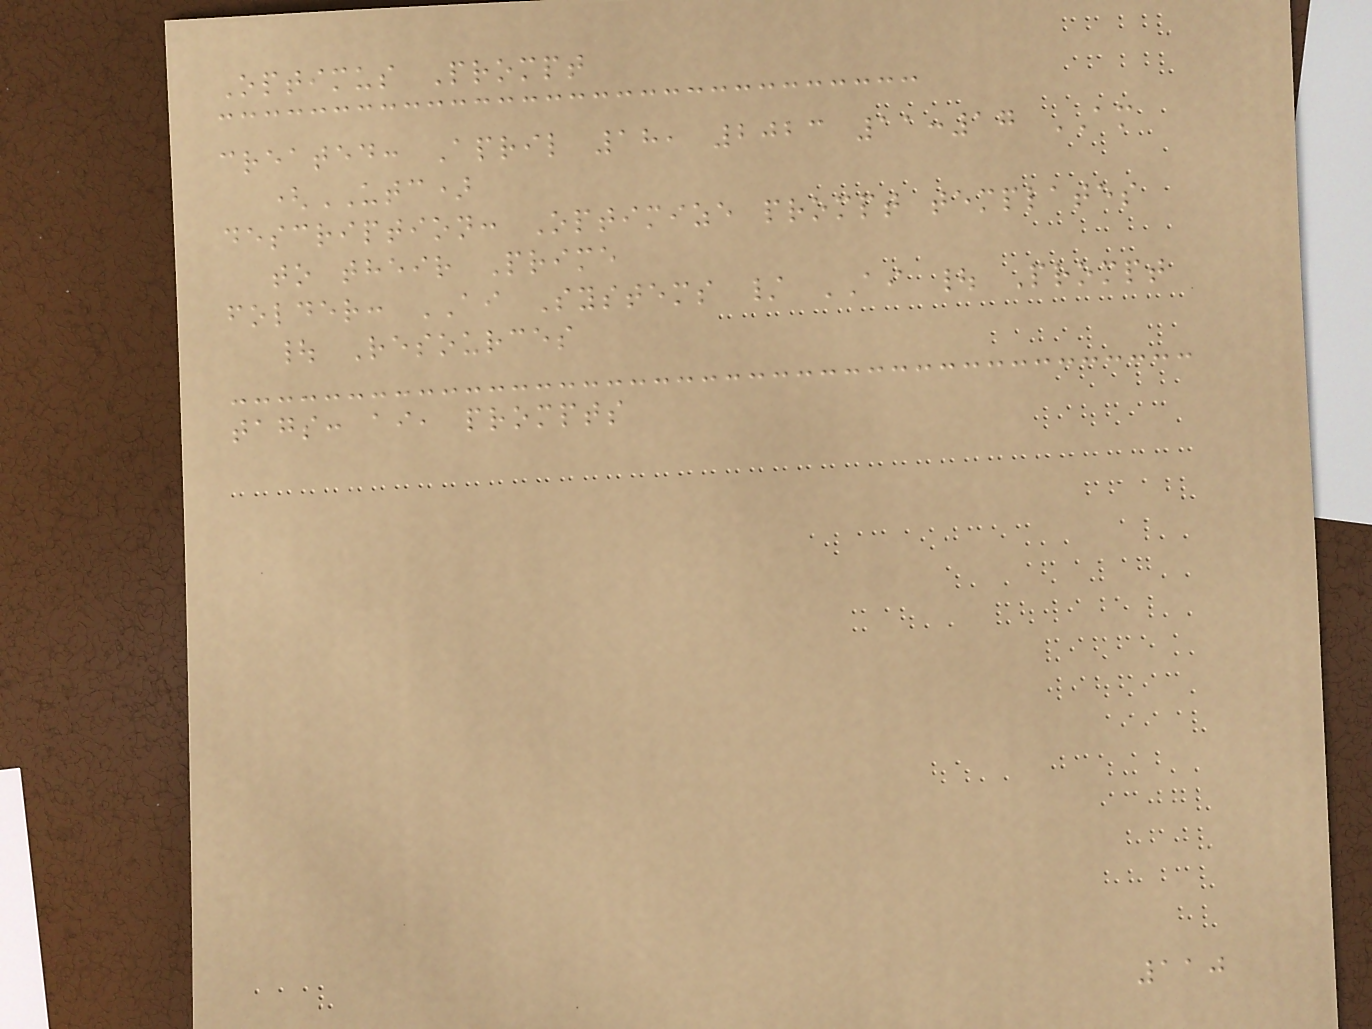Optimus Prompt
created: April 18, 2023 11:17 AM
(UTC)
description: Optimize prompt templates
to their Prime
folder: AI Systems / AI | Prompt
| Resources
tags: ai, prompts
110
